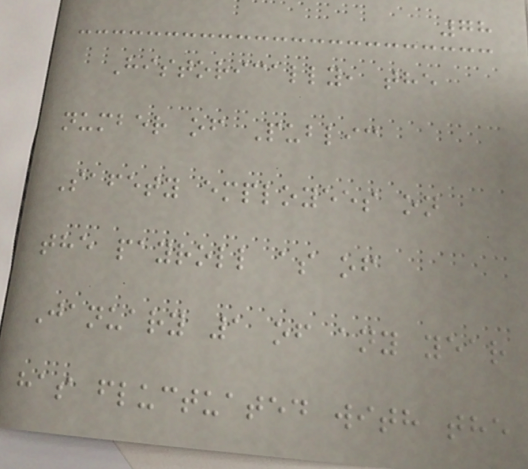78
Historically, the
number of Public
Safety employees on
the payroll as of
January 1 of any year
has fluctuated with the
